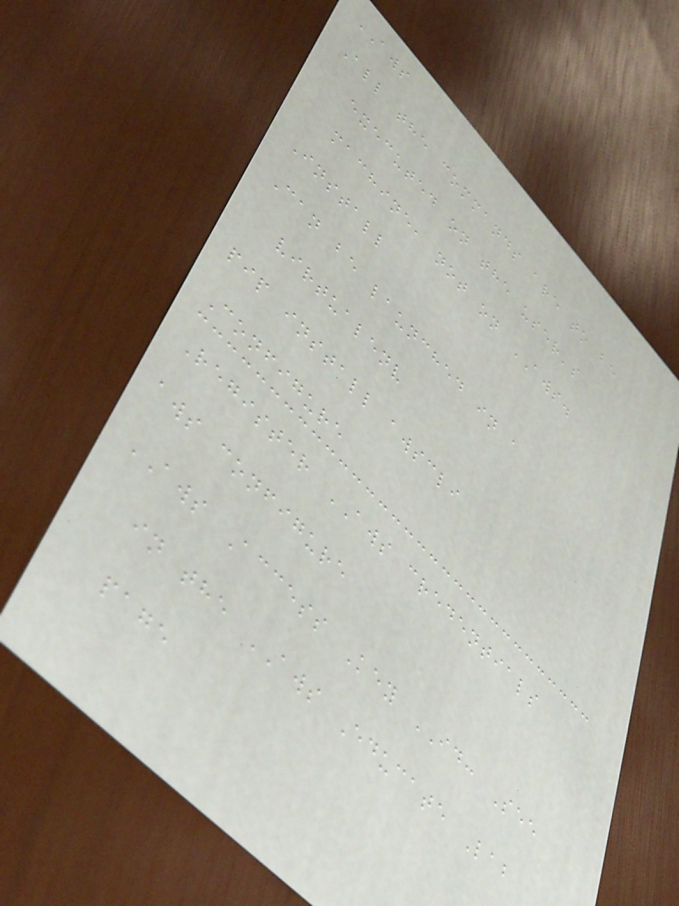AWS
All the commands are to be
executed on the user's
machine, not on AWS.
Install
Can be launched in a
virtualenv
pip install awscli
Configure
Register AWS credentials
aws configure
AWS Access Key ID: See
in the AWS Educate Lab
page
